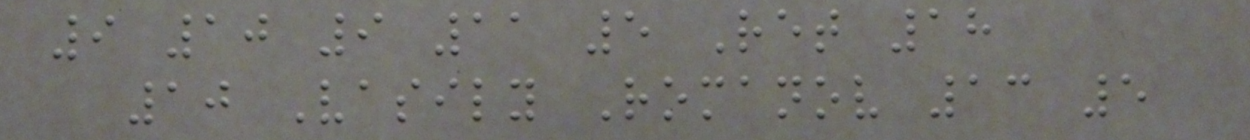9 10 9 11 5 Ret 18
10 Vasily Romanov 13 5
